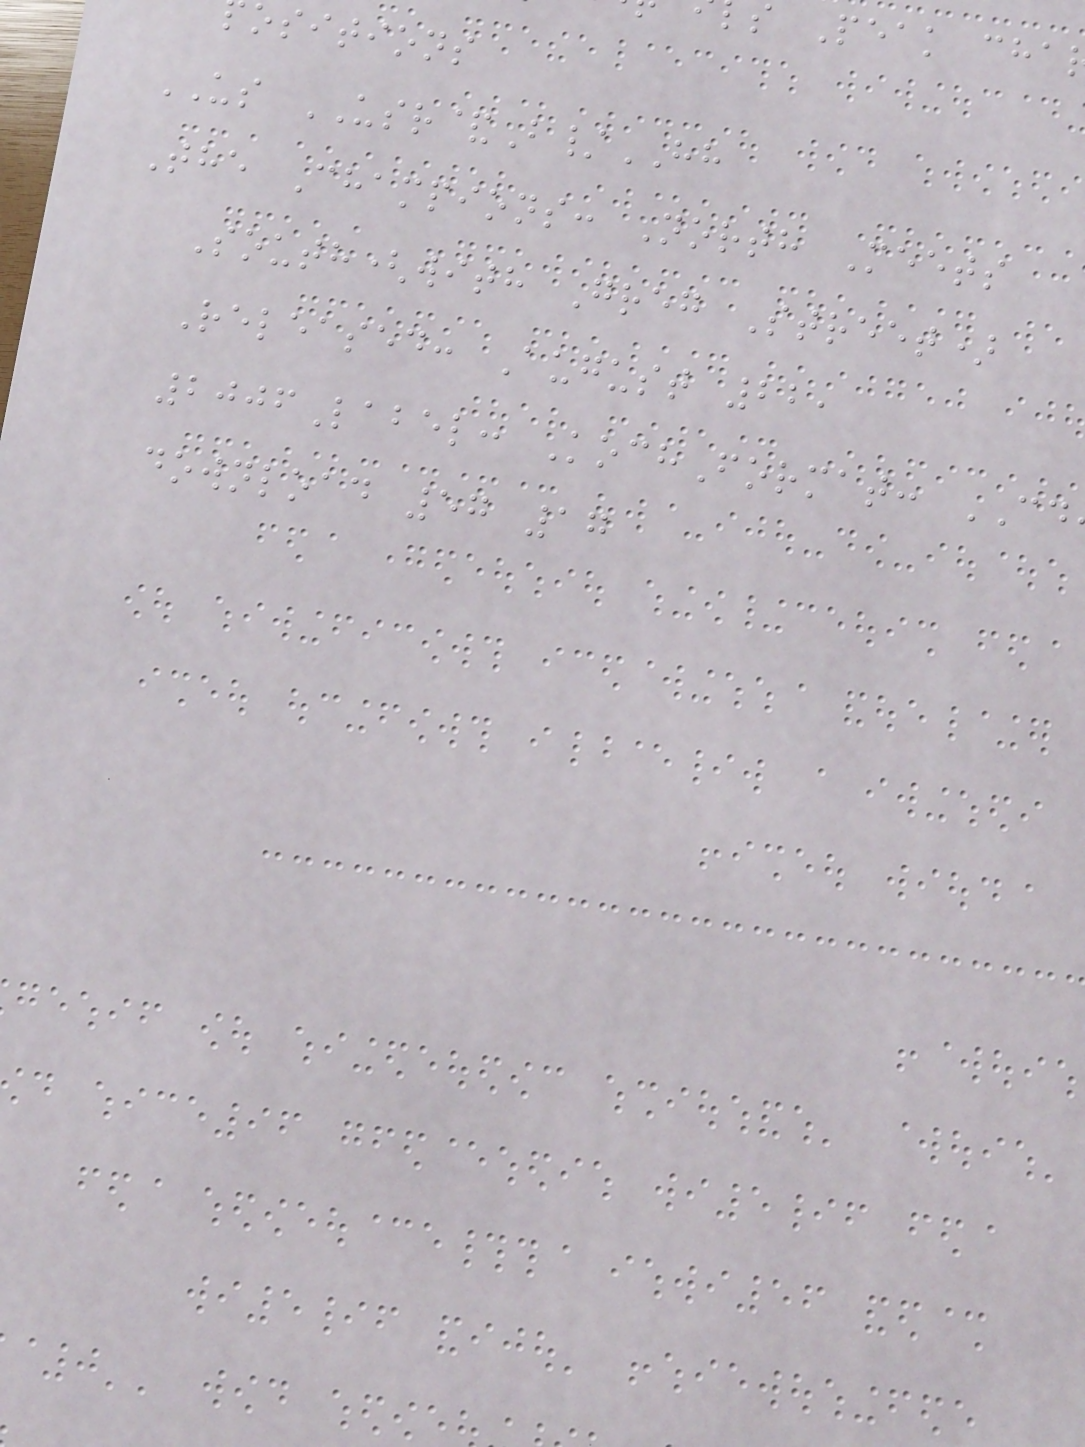s Peak cha
ositions
US USR&B/HH
The Champions: North Meets
South(with Greg Street)
Released: August 22,
2006Label: KochFormat: CD
download 57 17
